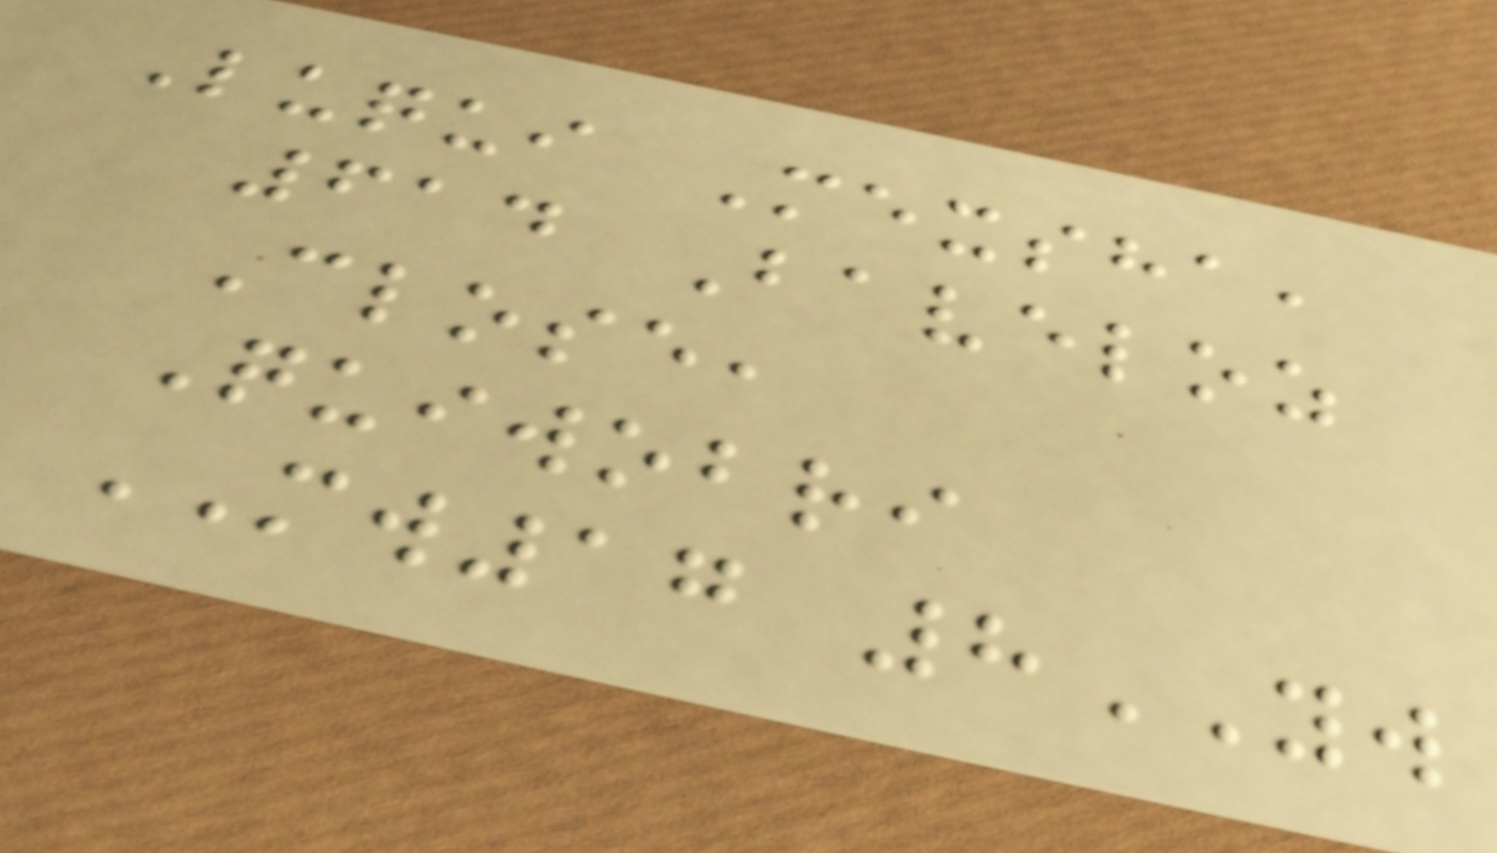Luqui Mexsha,
614 Baveloz
Close,
Quiwobri
MW17 8YW
